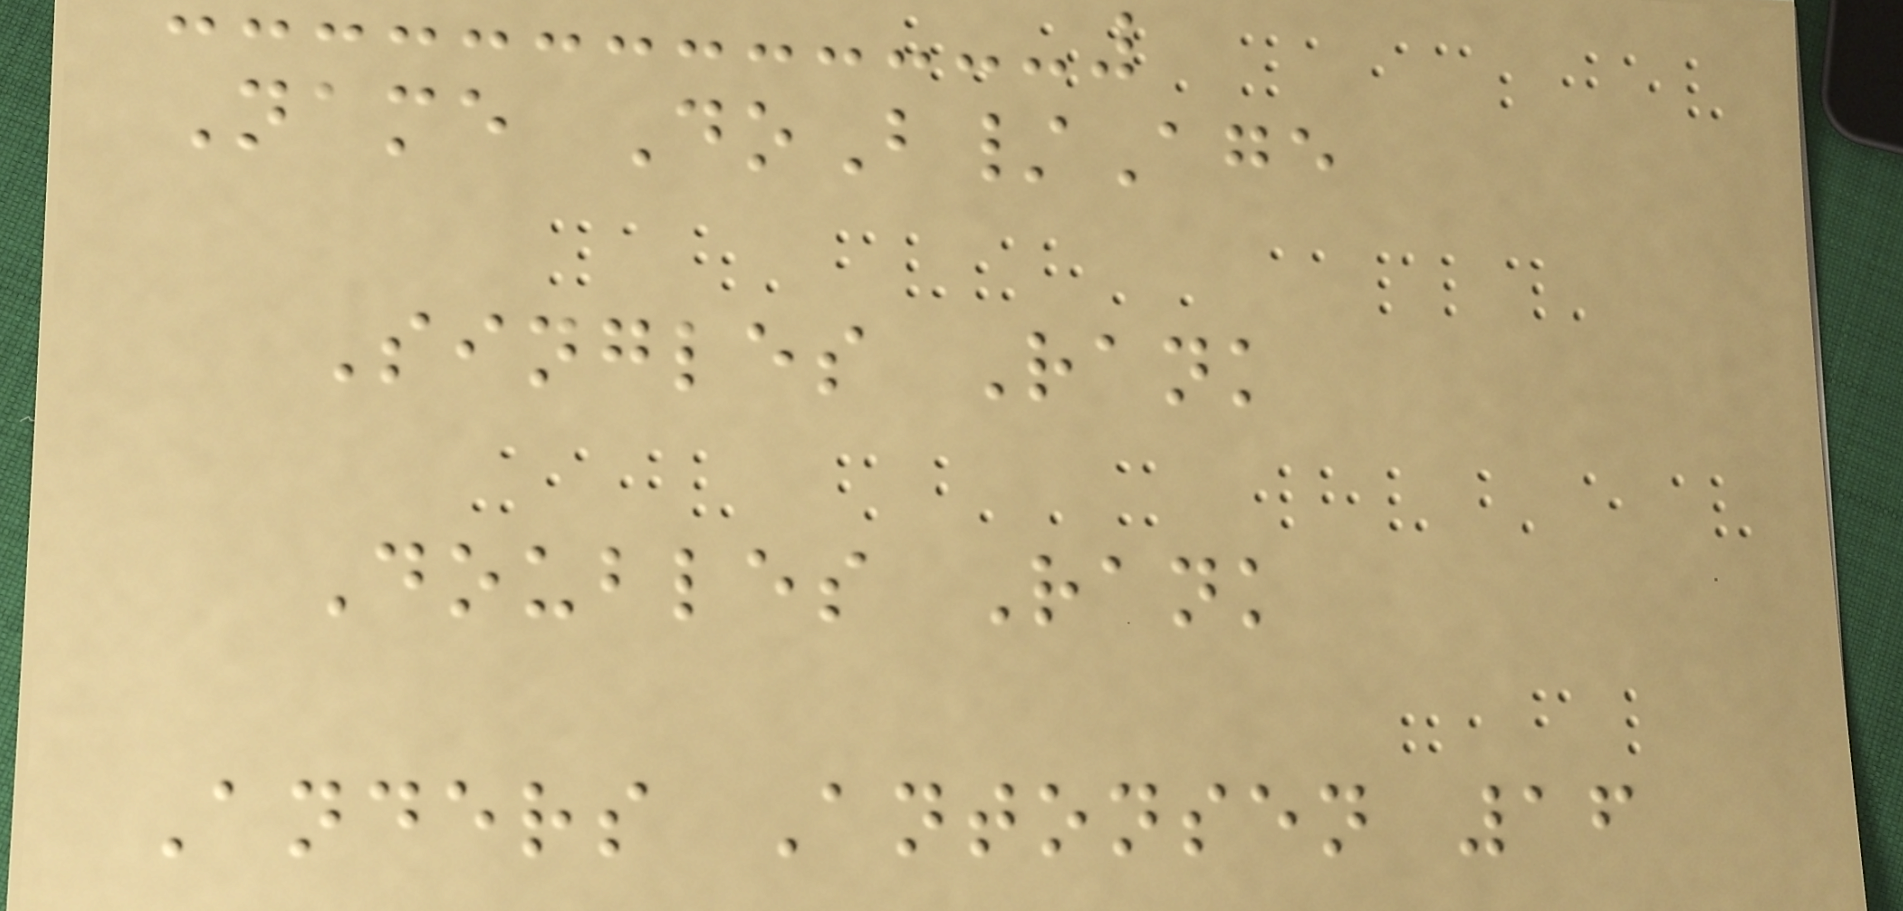Name DoB/Age
Singles Rank
Doubles Rank
Anders Antonsen 16
